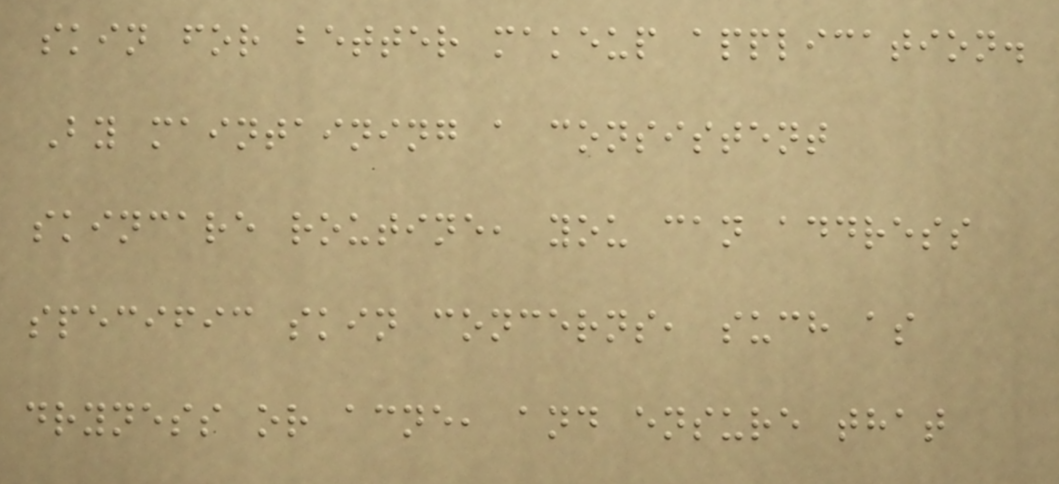skin for better makeup application.
By maintaining a consistent
skincare routine, you can address
specific skin concerns, such as
dryness or acne, and ensure that
